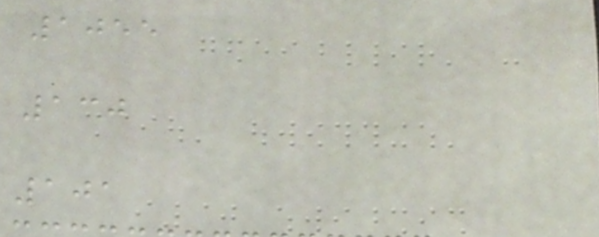1055
130
101
